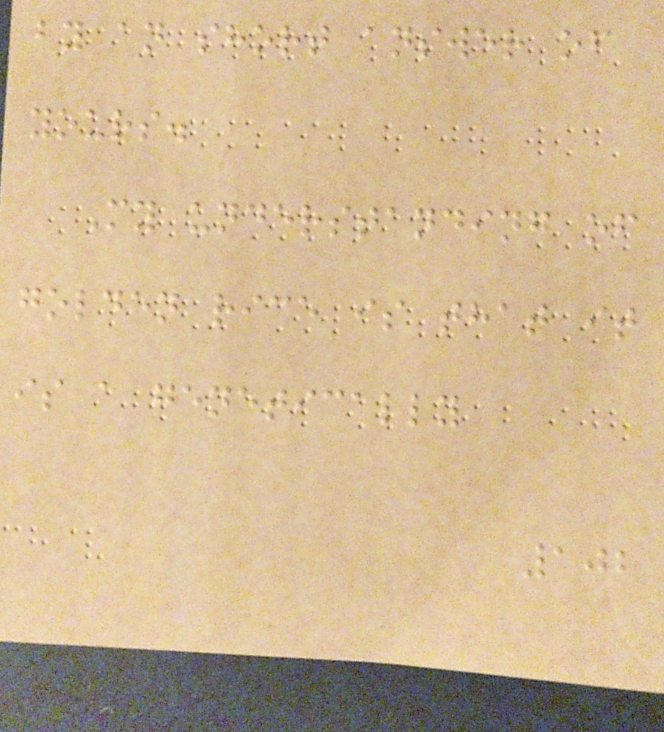by an short answer of
yours.
My understanding of
golden rice is that it
is a genetically
102
